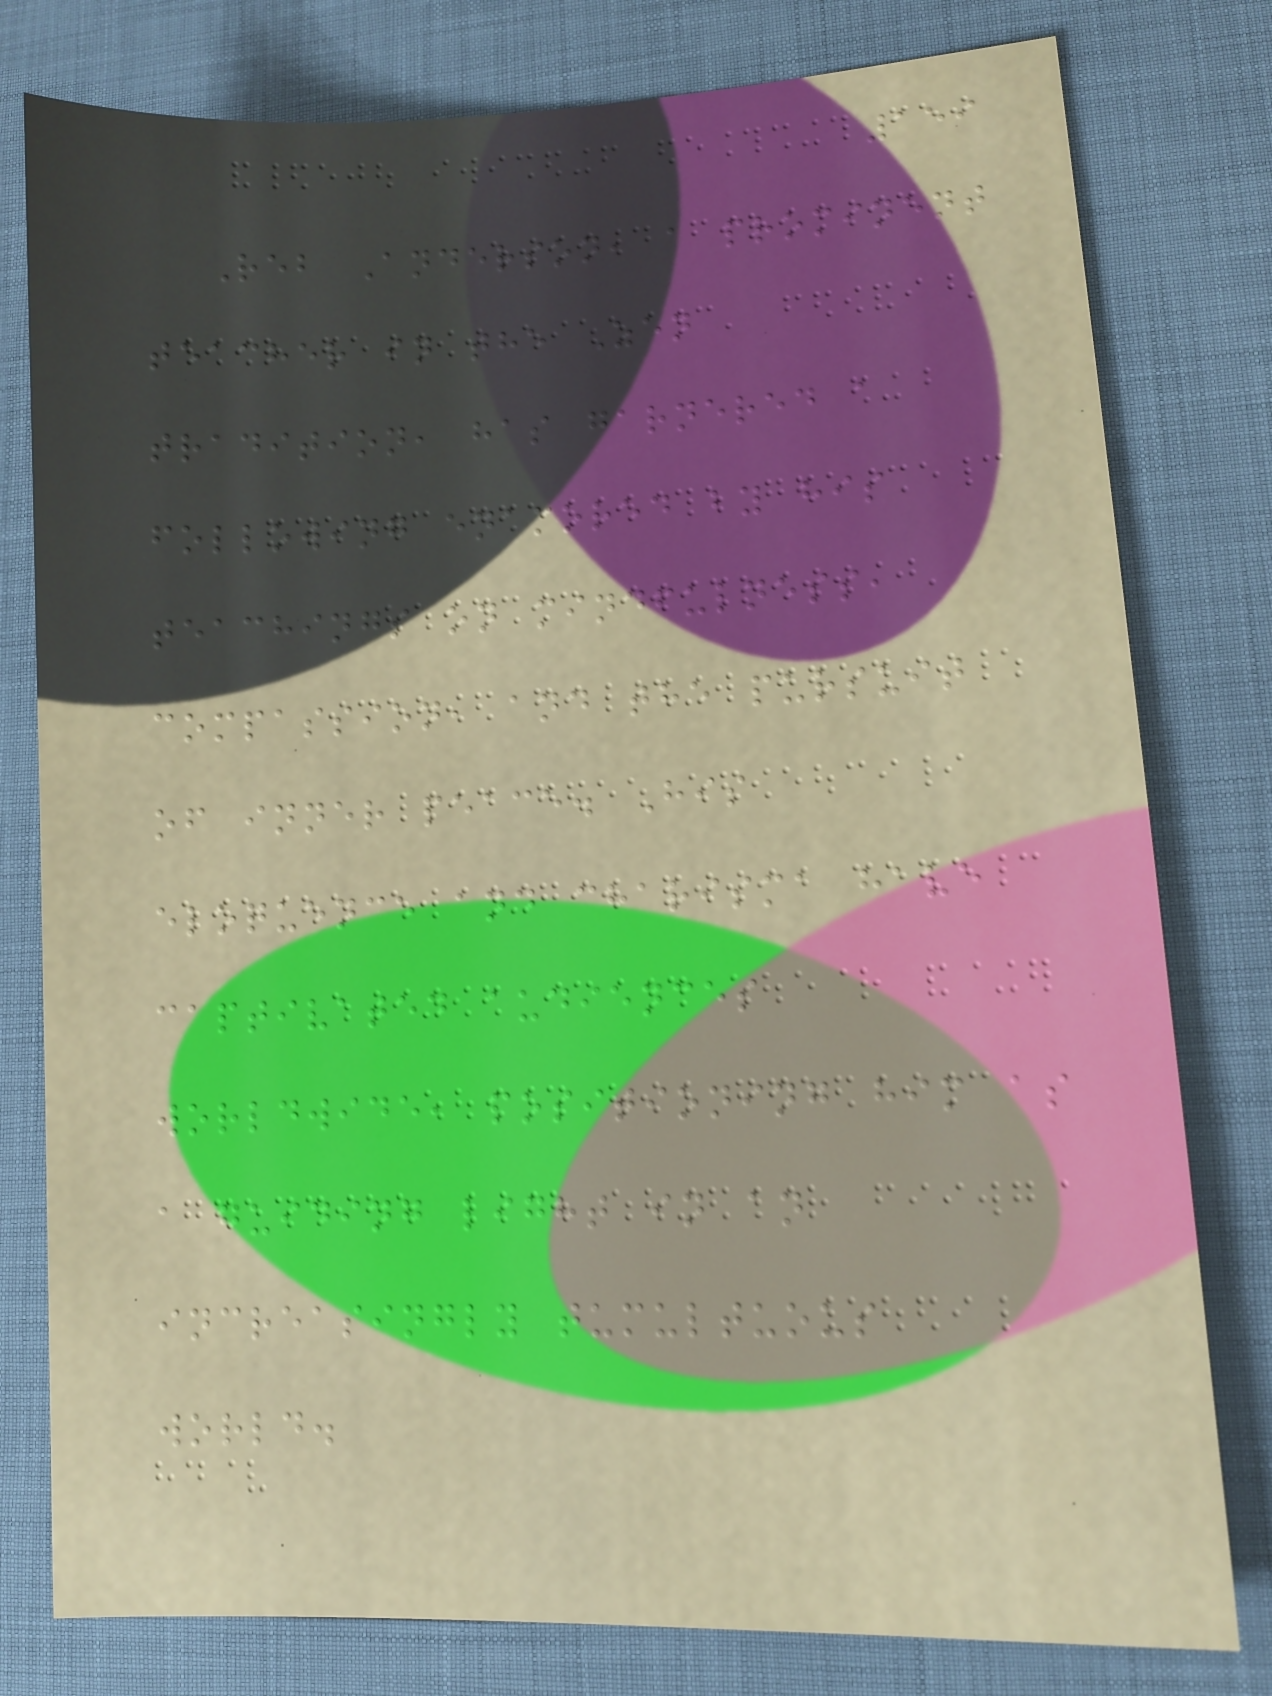159
Reb Anderson, a prominent
teacher in the Zen
tradition, has garnered a
following enamored by his
teachings on mindfulness,
compassion, and the pursuit
of inner peace. His
eloquence and charisma have
captivated audiences
worldwide, positioning him as
a guiding light in an
increasingly tumultuous
world.
